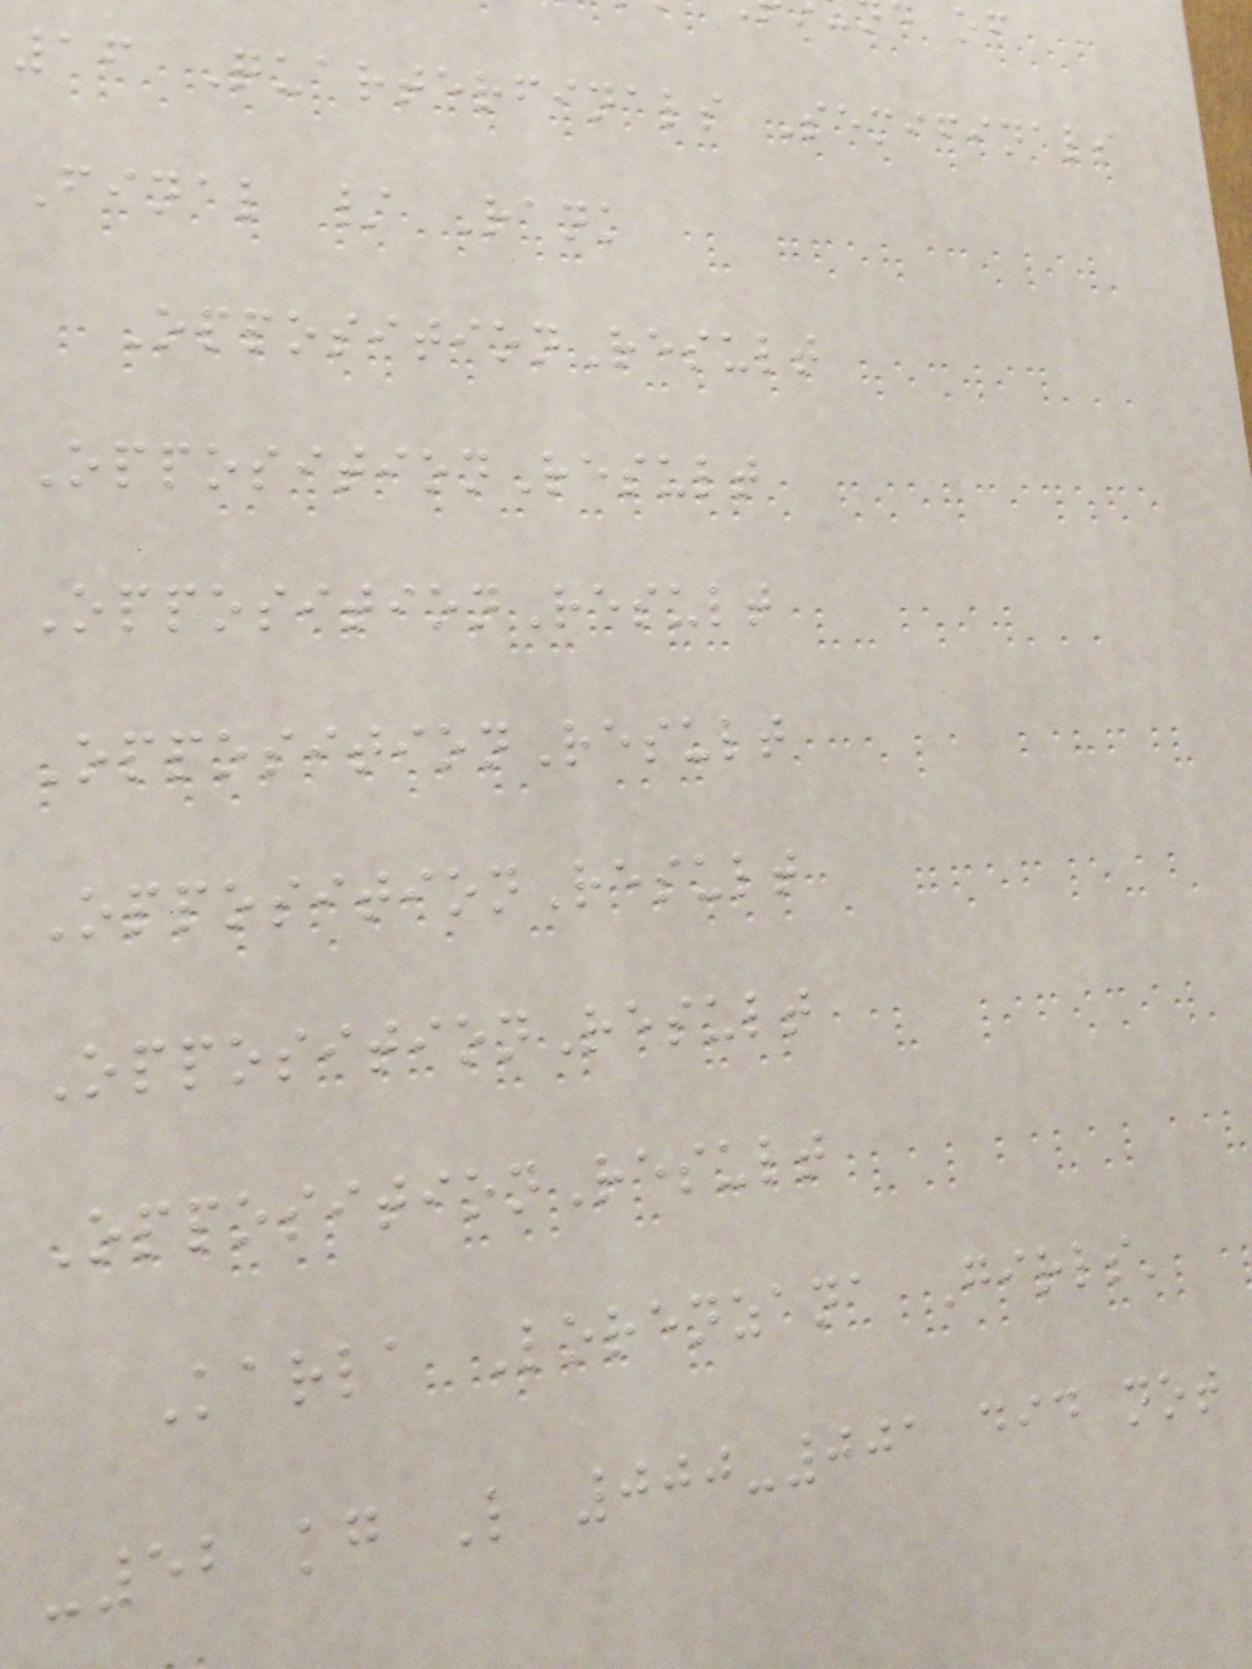16 Quarterfinals Semifinals
Final / Rank
OppositionResult
OppositionResult
OppositionResult
OppositionResult
OppositionResult
OppositionResult
OppositionResult
Karla Lorenzana Girls'
-52 kg L 000-001 did not
